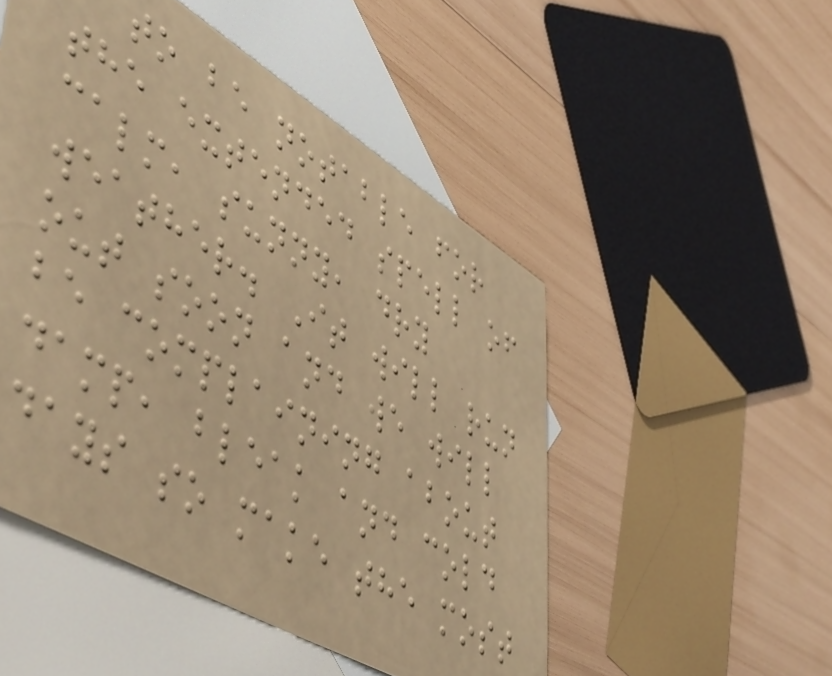to be notable for
the extended spell of
calm, sunny, dry
weather. It will run
out soon and we will
be complaining about
damp, bleak and cold
days so make the most
